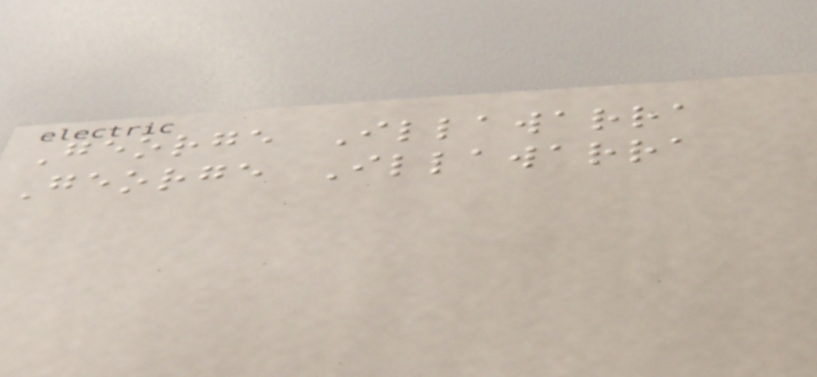George Illawarra
George Illawarra
